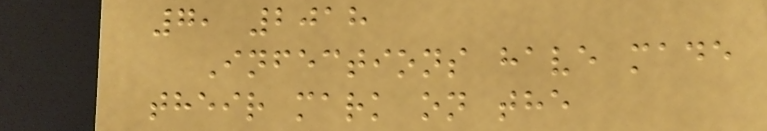7, 2018
Infections have made
their mark on the
